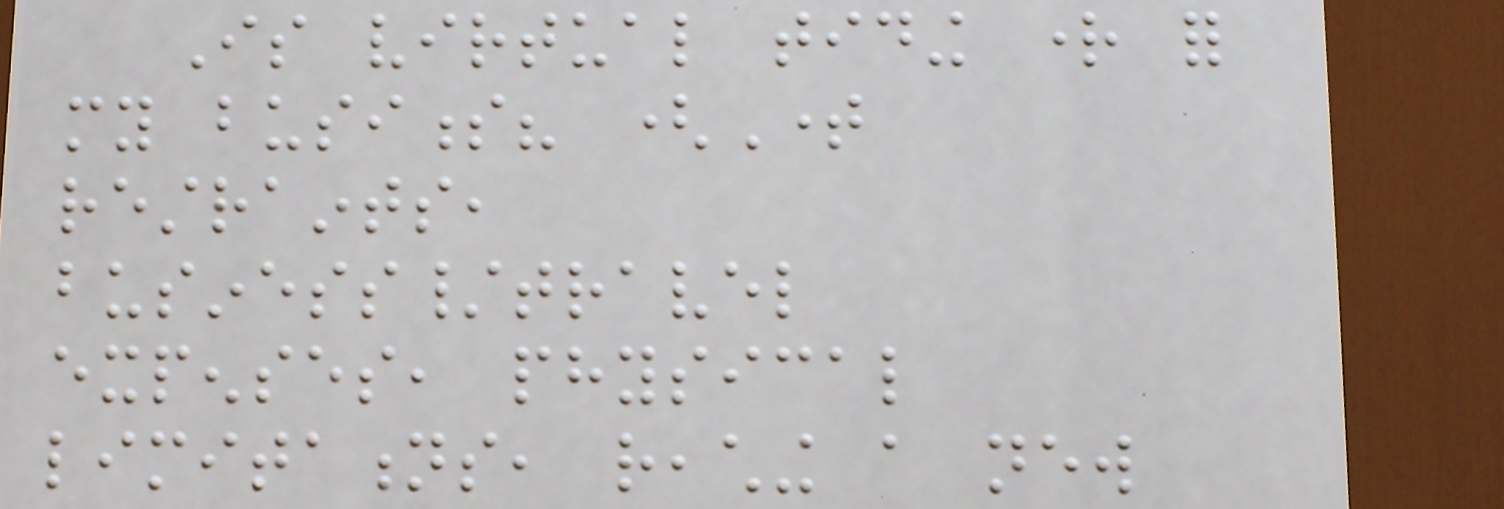Is virtual tiding right for
my business? (Time
restraints,
business/travel
expenses, physical
limitations, reaching a new
